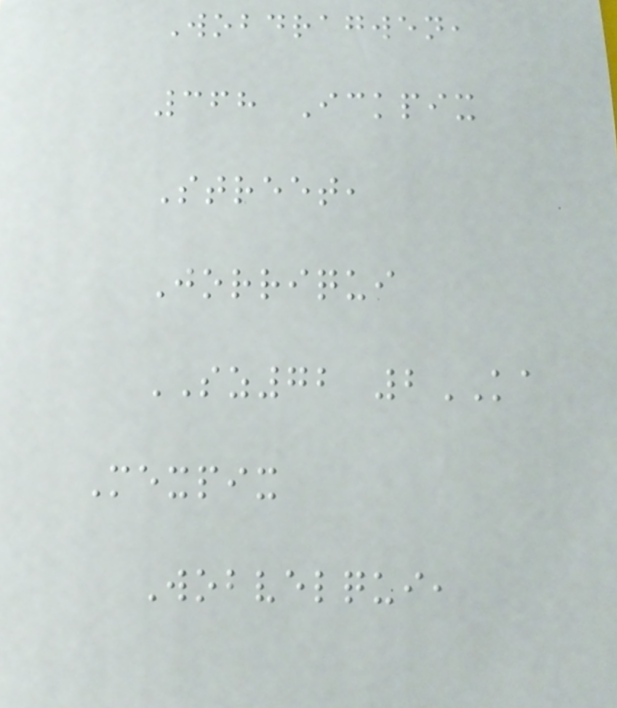Wobdragwen,
368 Ickpix
Street,
Jorriqui
SZ72 2KA
Mexpix
Wobvelqui,
